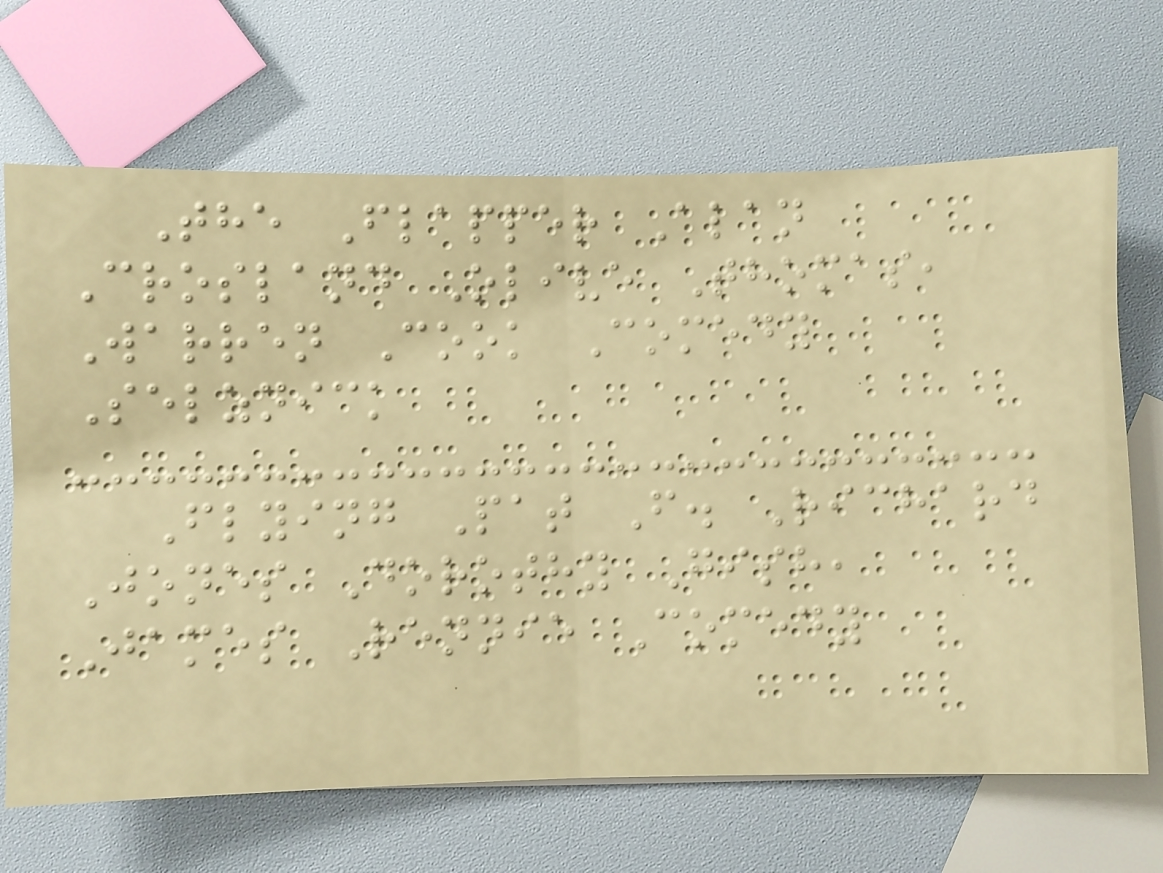The Flapper Alan
Crosland Olive Thomas,
Warren Cook Comedy
Selznick
Flying Pat F. Richard
Jones Dorothy Gish,
James Rennie Comedy
